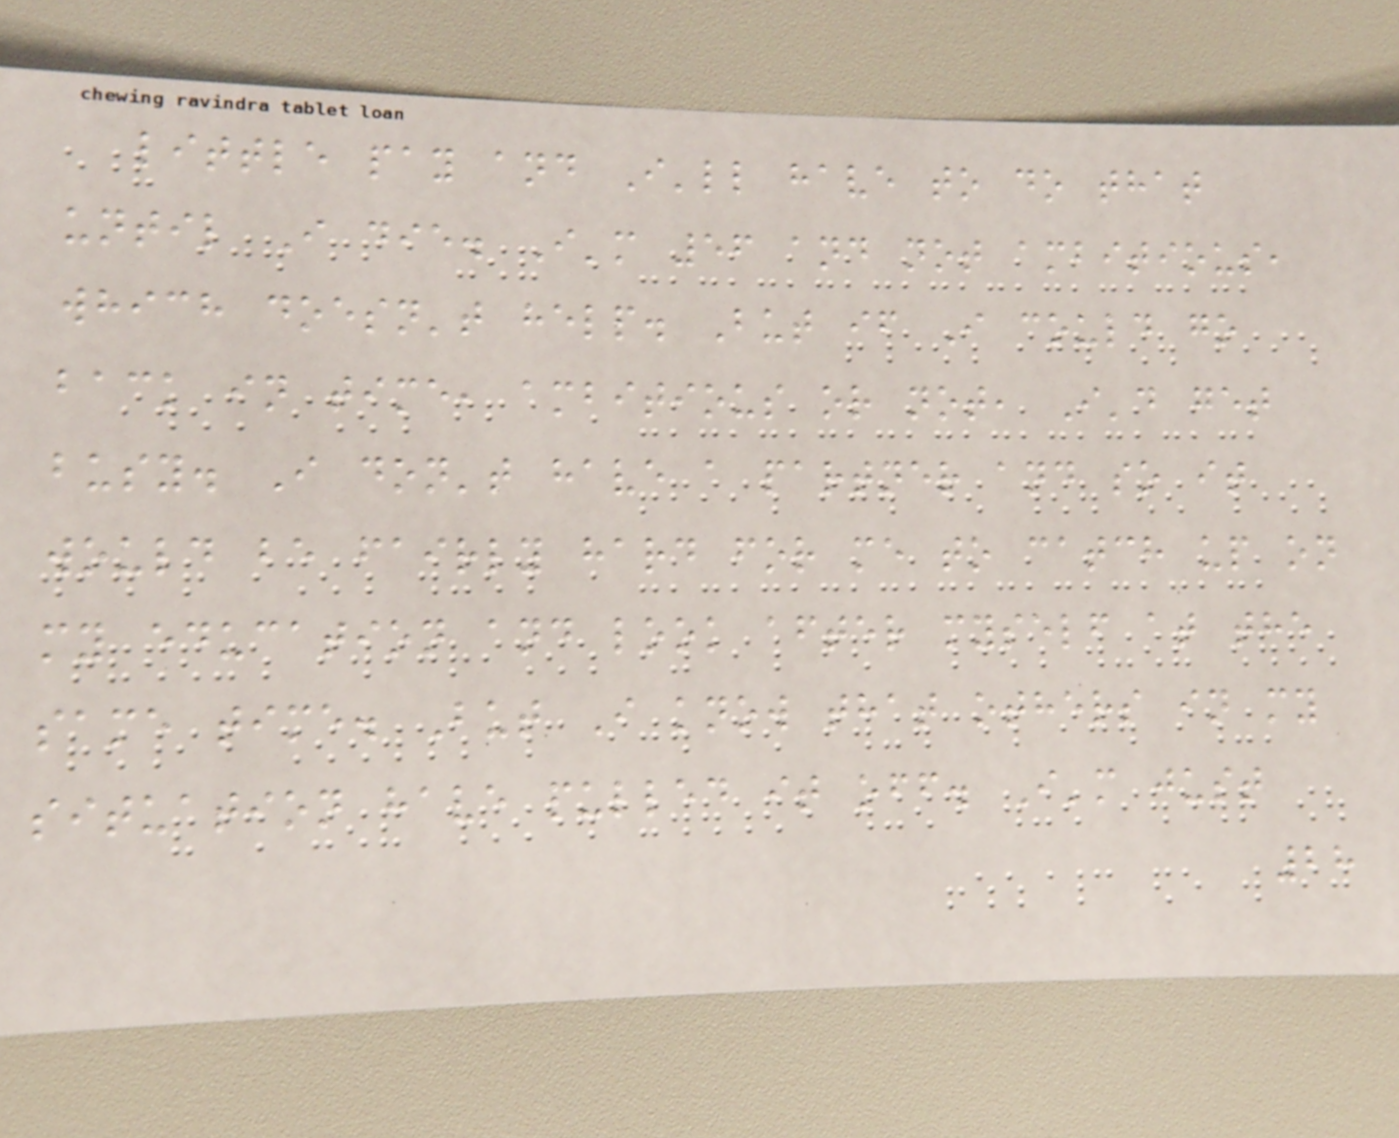little pay and I'll have to do that
until I die. I'm 56 and not ambitious,
which doesn't help. But if I could go
back in time, ambitious or not, I'd get
busy. I don't have a partner and so it
would be fairly hard for me to catch up on
my education and look after myself at the
same time. But I know that others in my
situation have pulled it off. I'm just
28
